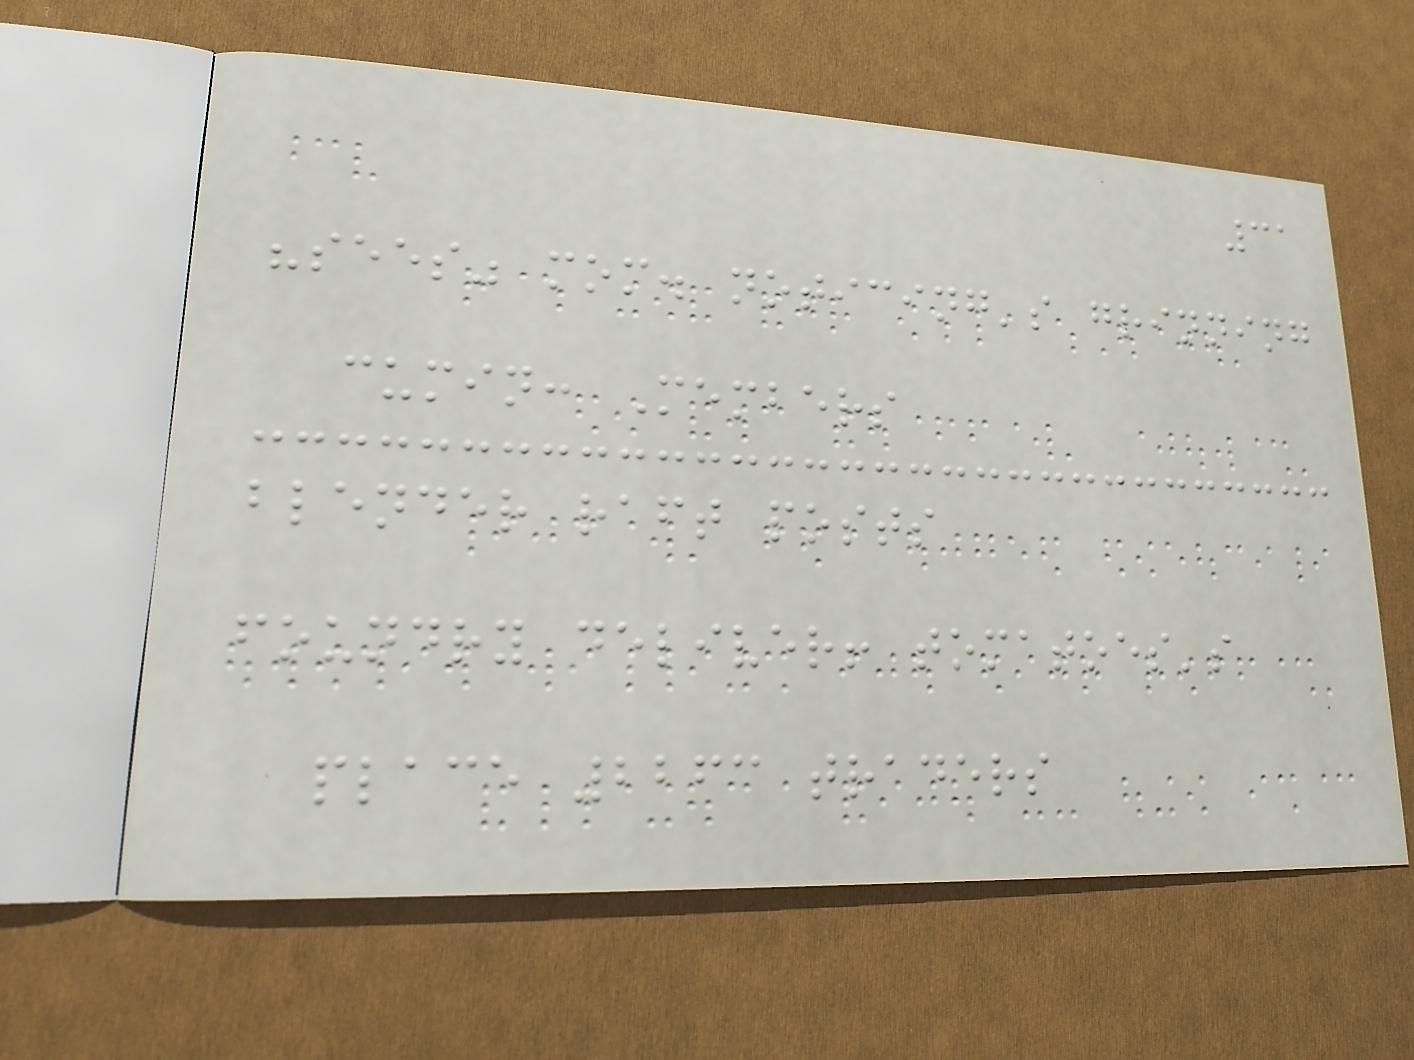31
"sees" mom. noticing's grinning
cumin: Members
blender raft posts
foundry deliver! tomatoes's
place 2263 traders
